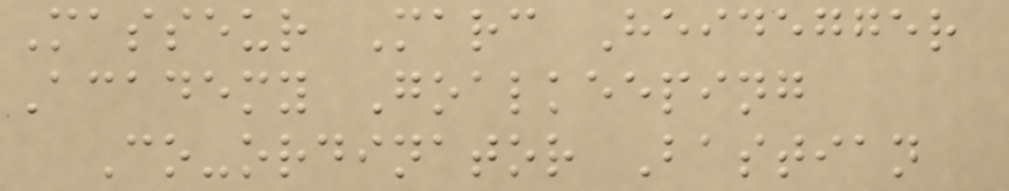Masseur Marc Heidegger
Academy Goalkeeping
Co-ordinator Bastian
